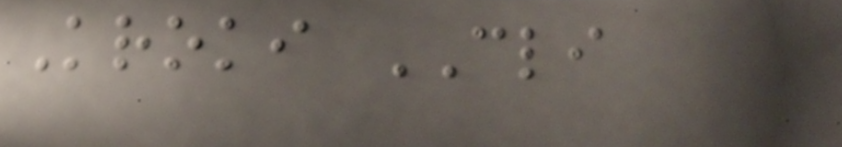Kroki CLI
